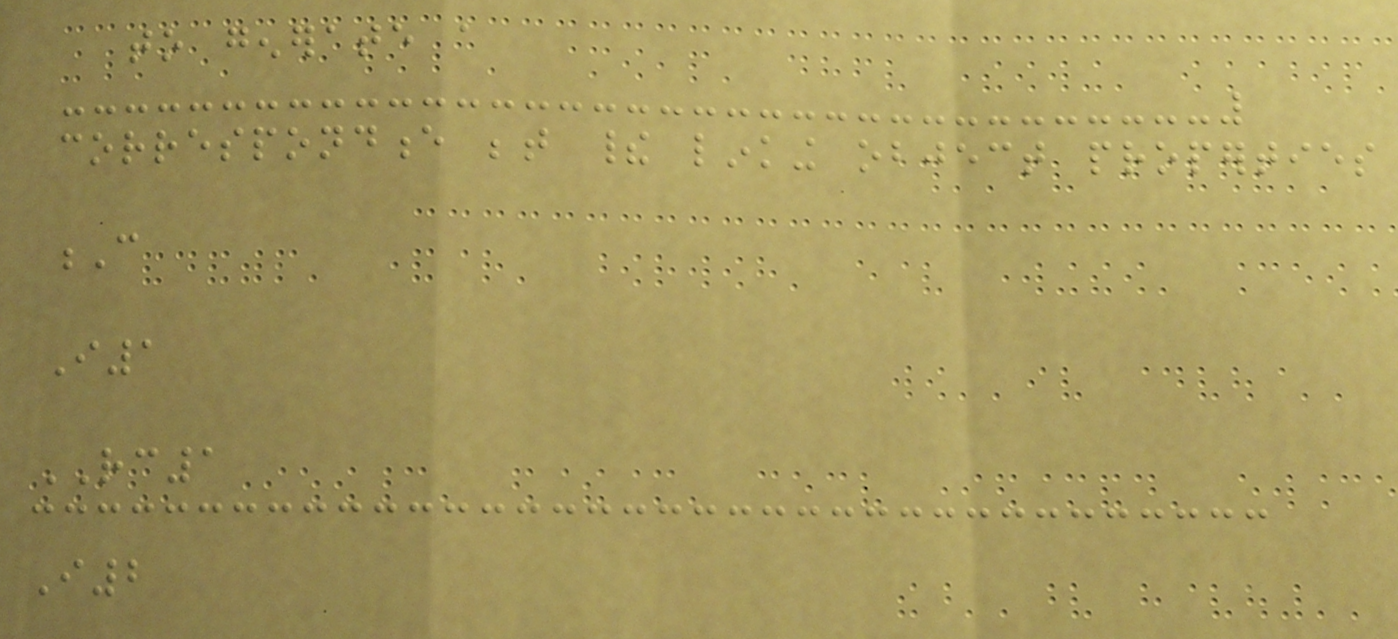to generate a
correspondence between their linking object properties
C
I1
RC1
I2
